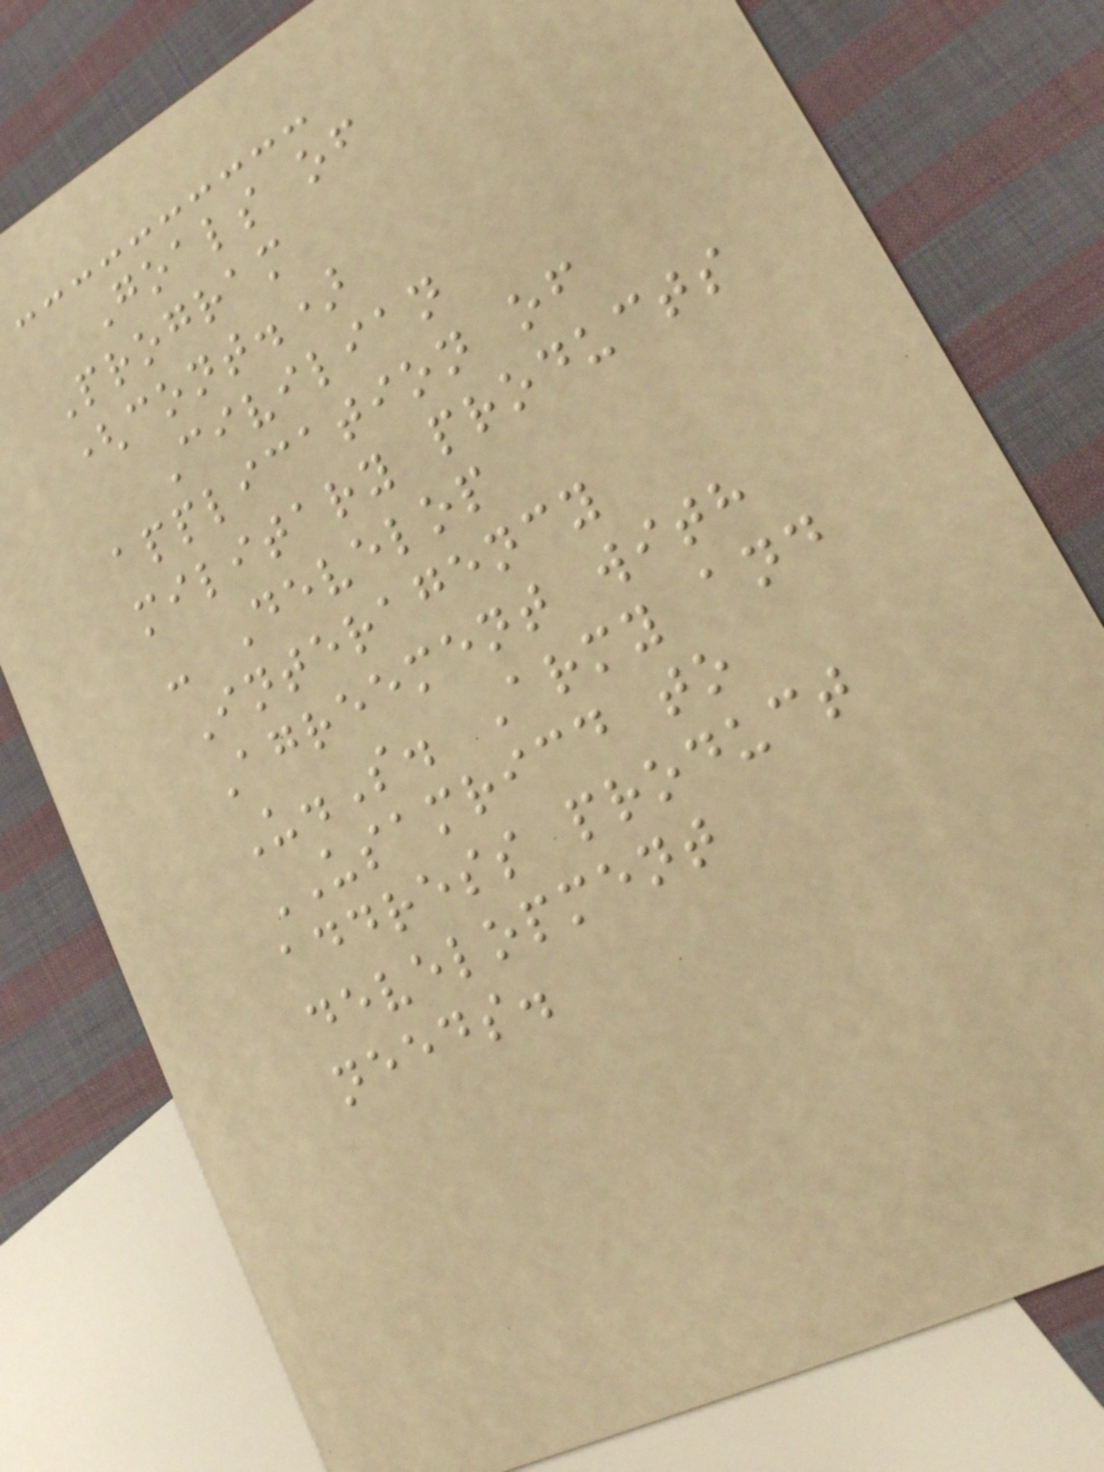Goals of
Program
(cont.)
Civilian
application of
military products
- Develop
Interagency
Agreement with
U.S. Army and
USAMRICD to
address product
development
needs.
